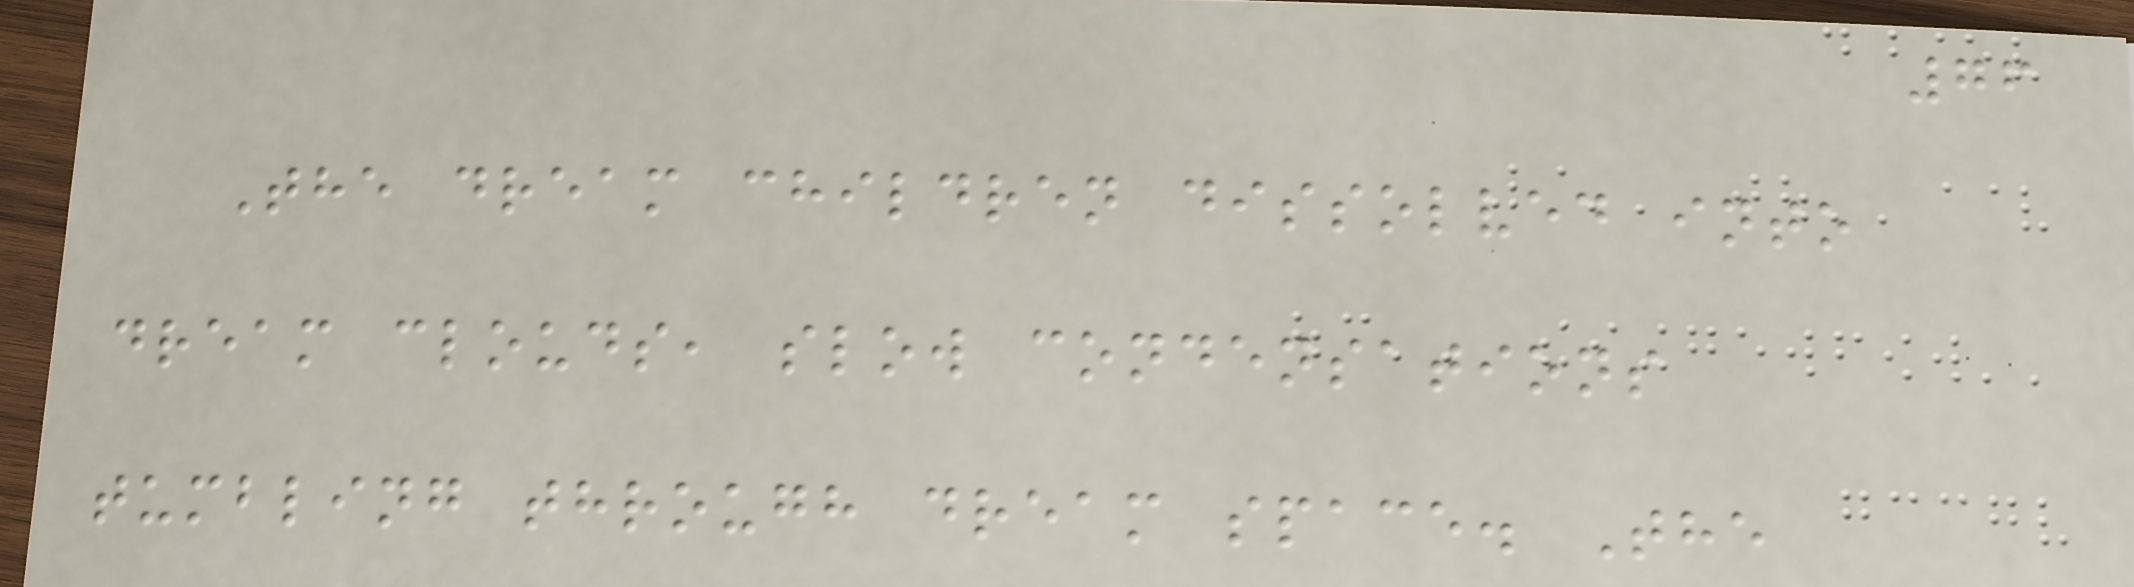76
The dream children dissolved into
dream clouds, slow condensations
tumbling through dream space. The
